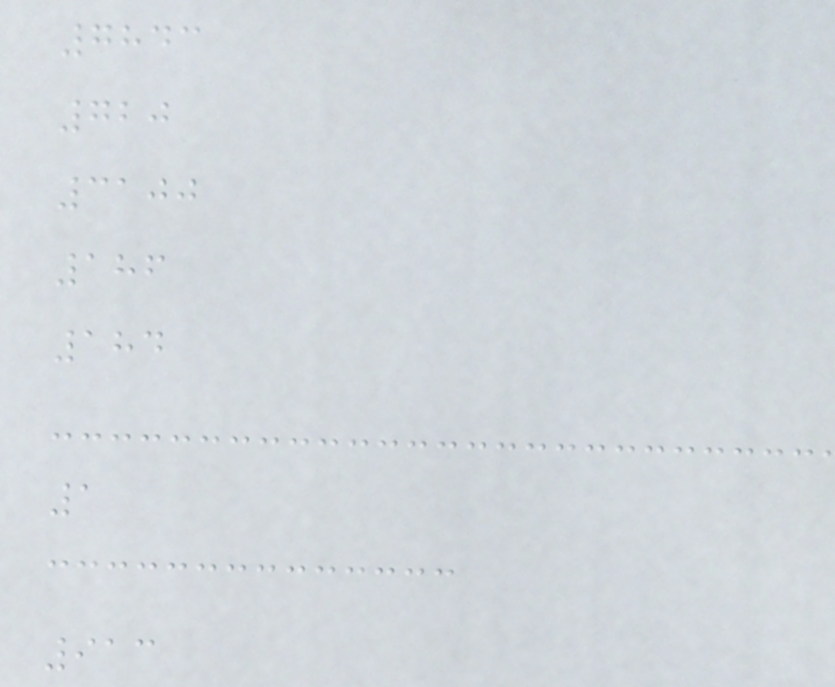7843
720
3100
186
184
1
913
